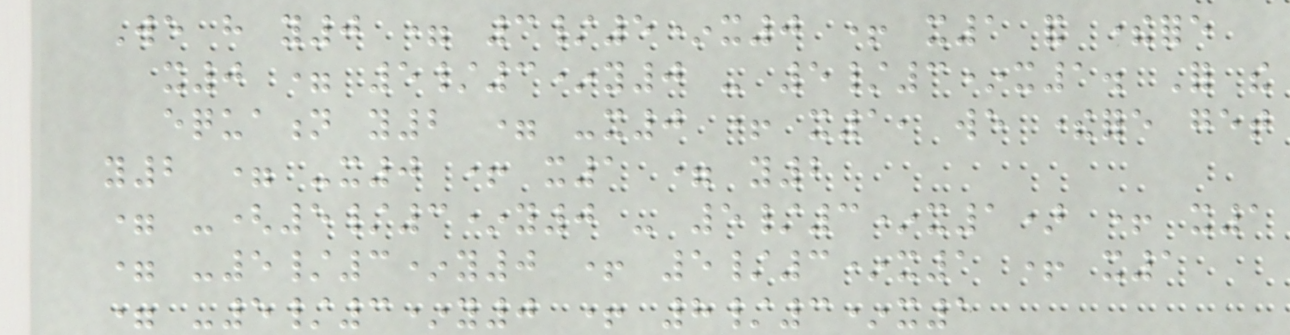We have y0 = 3/5*x0 + x1 and therefore
x0 = 5/3*y0 - 5/3*x1. For the
equation y2 = -x0 + x1, we therefore get
y2 = -x0 + x1 = y2
= -(5/3*y0 - 5/3*x1) + x1
= -5/3*y0 + 5/3*x1 + x1
= -5/3*y0 + 8/3*x1
